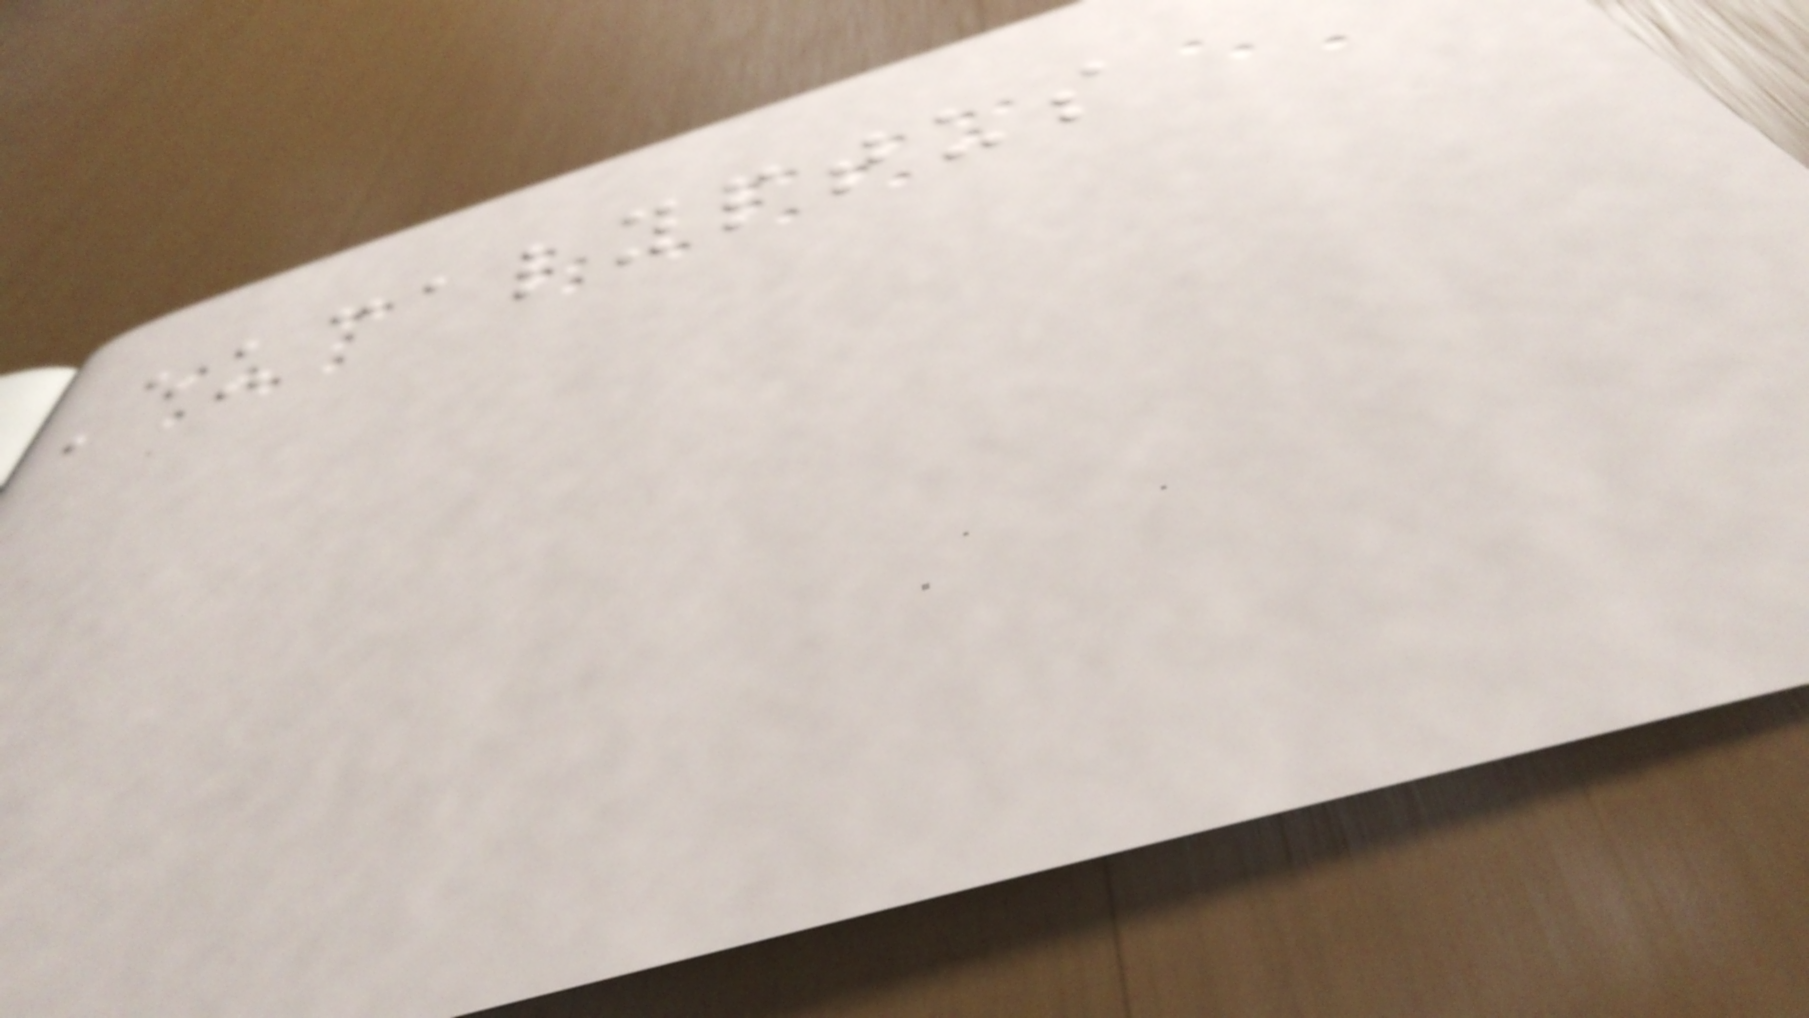Eucalyptus
